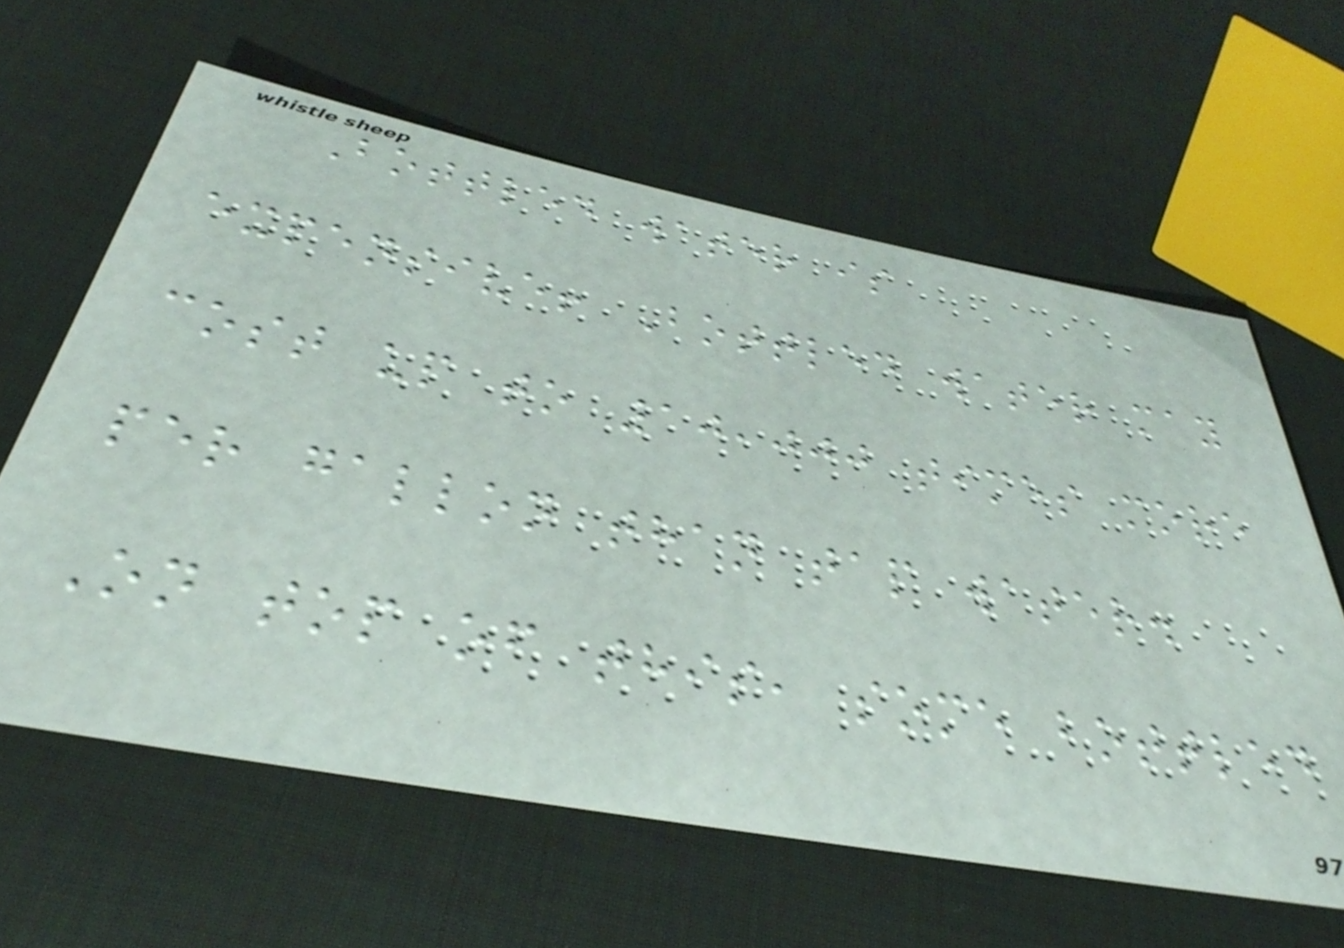Bottled water is
expensive! Bottled water may
cost up to 10,000 times more
per gallon than tap water.
On top of this, some bottled
